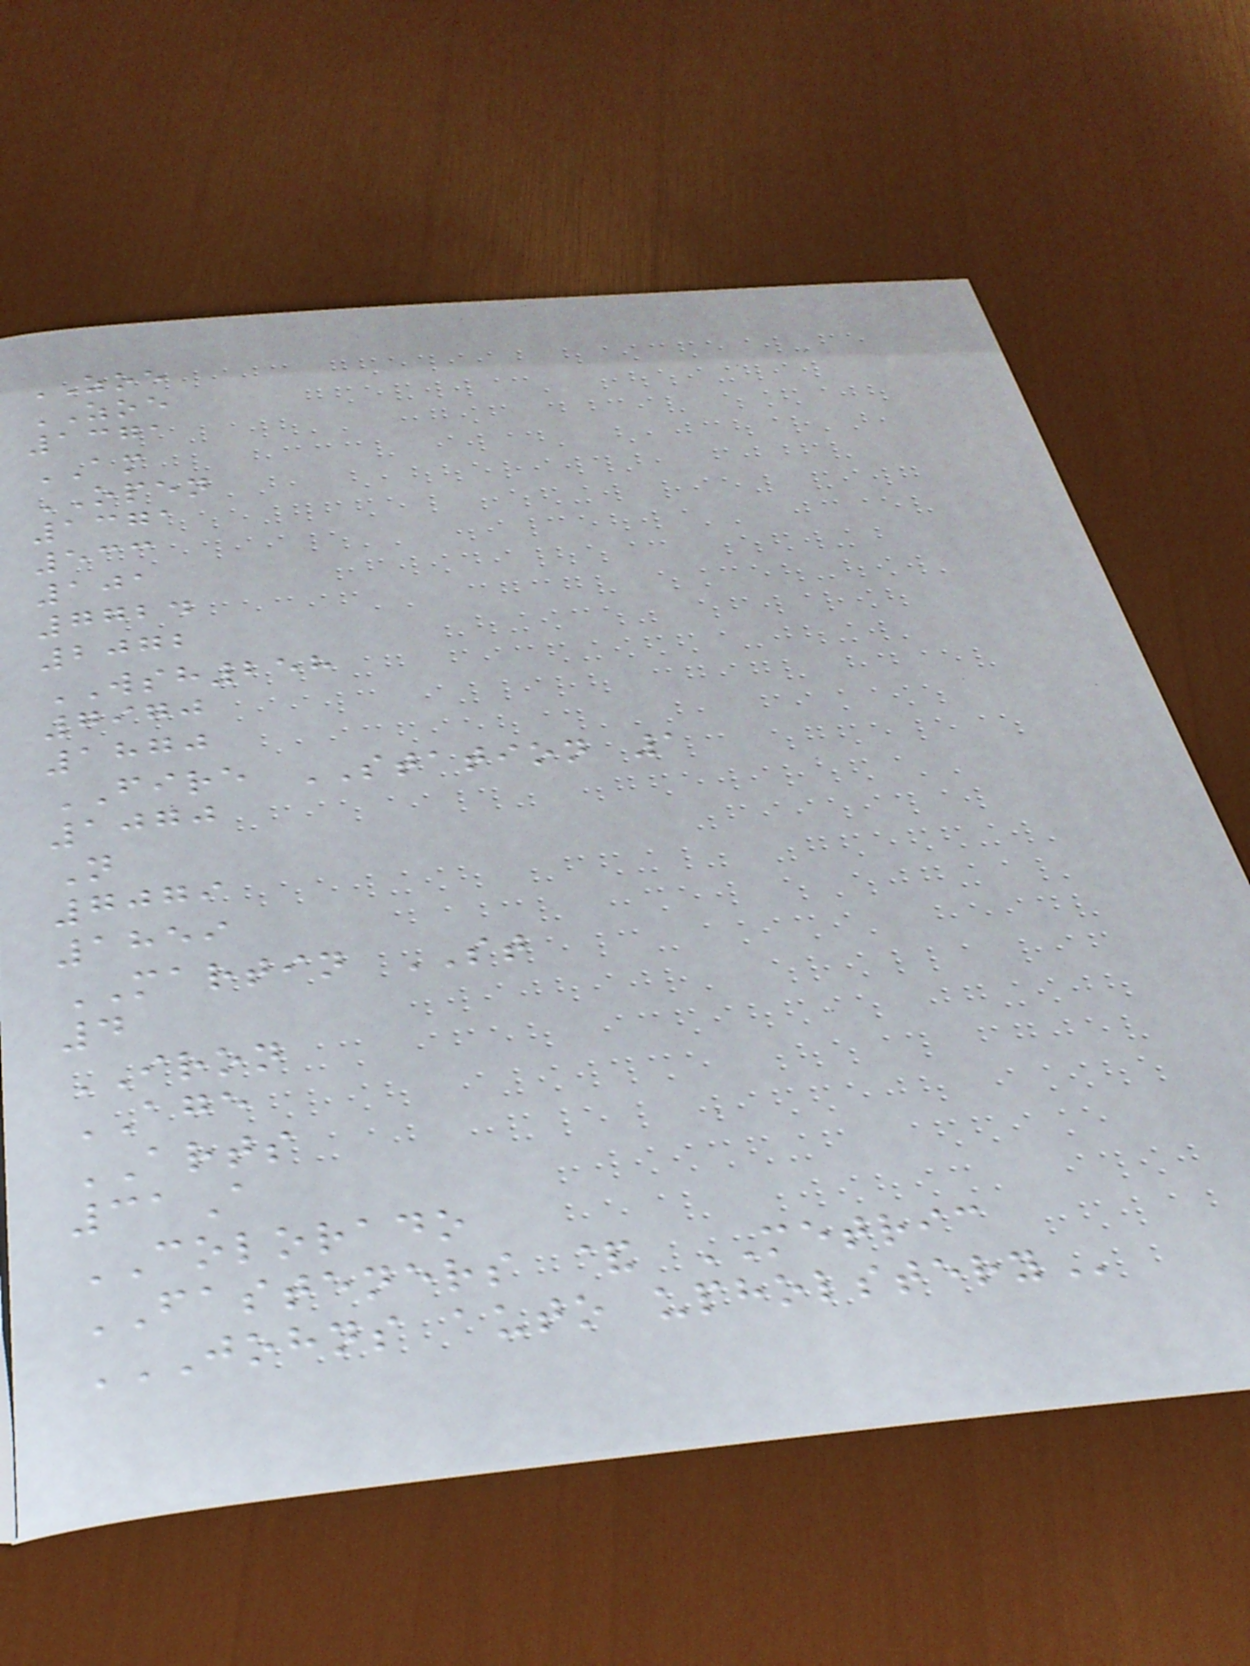ZOE
ZOE
1371
AM
OPEN
1371
533
101
7724
2072
WSH258
7970
1870
FIRE STATION 1
1070
N
7079
1859
MARTIN ST
4
IRON
AGE
ARTS
31A
COLORADO
FASTENERS & METRIC
JOHNS AUTO UPHOLSTERY
